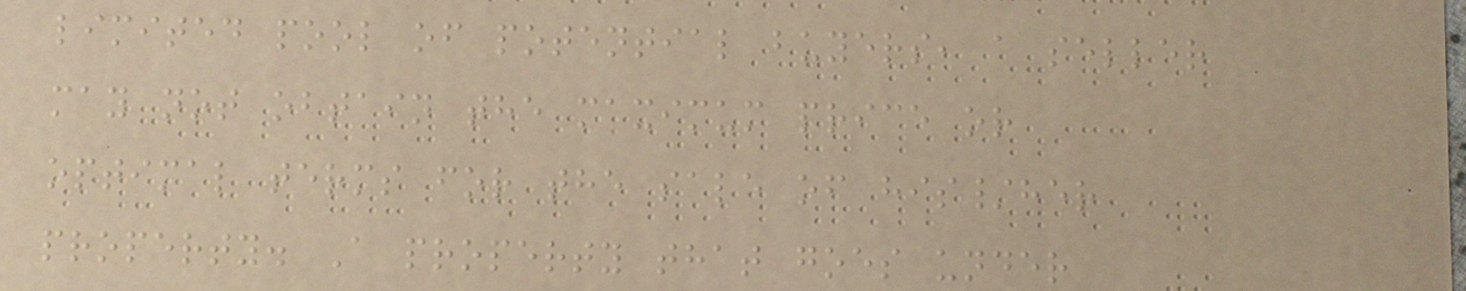limited pool of potential buyers, a seller
may not obtain the maximum price or
optimal terms for the sale of his/her
property. A property that goes under
